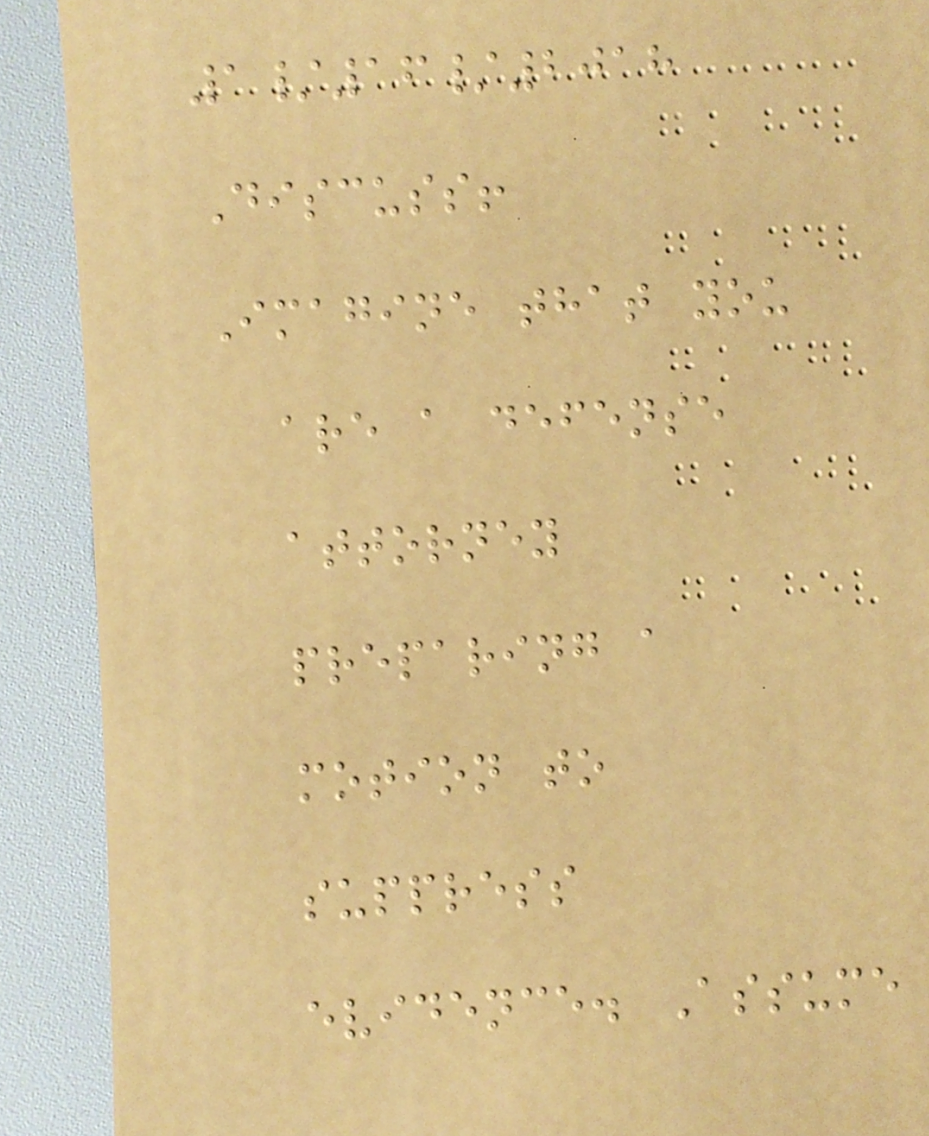1/16/2018
Discuss!
Imagine that you
are a defense
attorney
preparing a
motion to
suppress
evidence. Assume
